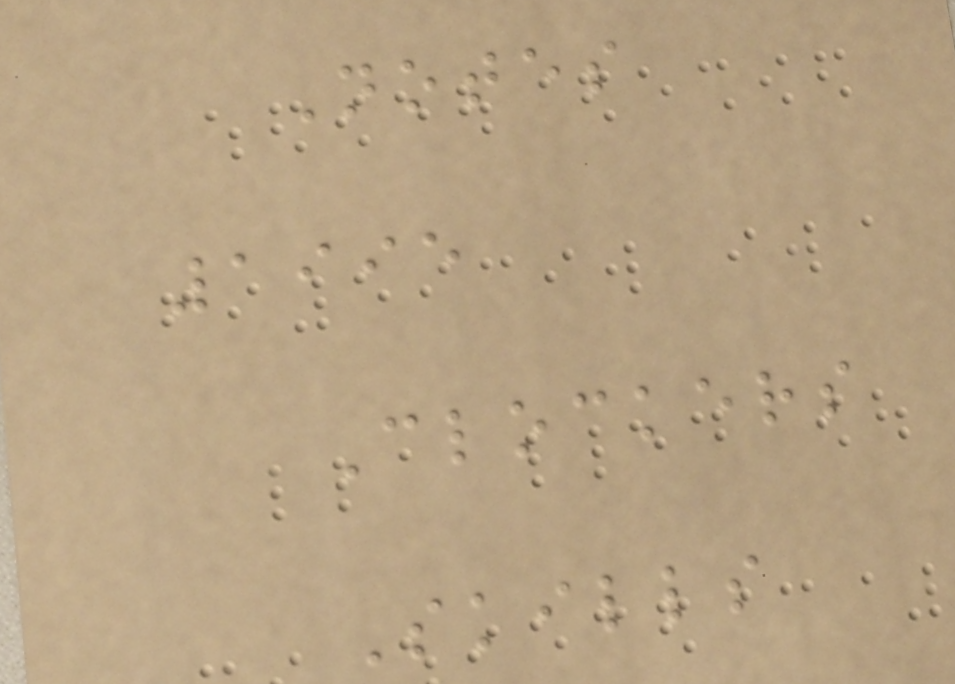Notes
1995
Clockers
Skills
